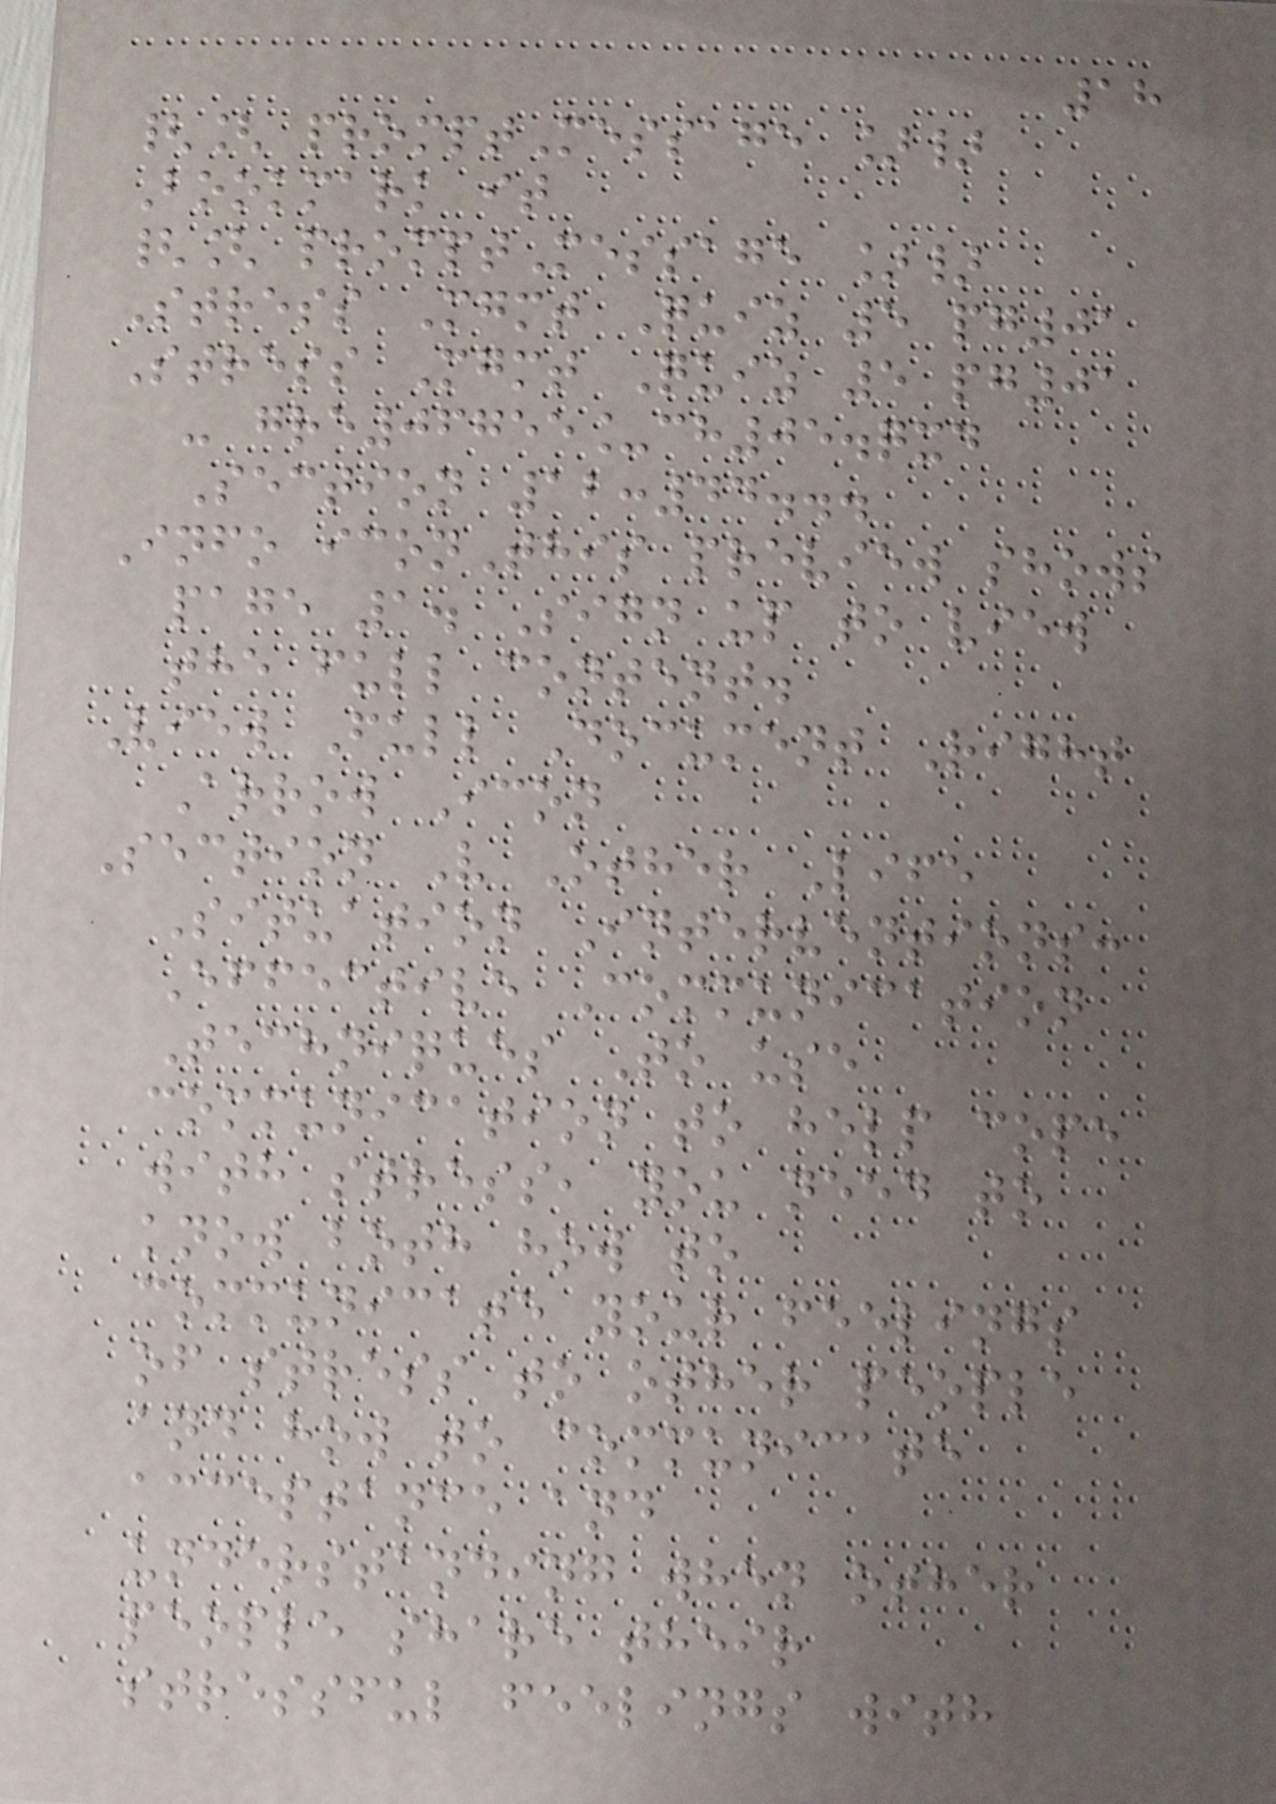18
{[ promptMessage ]}
Bookmark it
{[ promptMessage ]}
Stress Mgmt Quiz 5 pg01
Stress Mgmt Quiz 5 pg01
- gre06755_ch05.qxd
Section 12:44...
Info iconThis preview shows
page 1. Sign up to view
the full content.
View Full Document Right
Arrow Icon
Section V Other Life
Situation Interventions:
Effective Communication
Techniques To use
communication to help cope
with stress, you need to
know both how to
communicate your feelings
of stress to other people
and how to communicate
acceptance and
understanding when other
people share their
stressful feelings with
